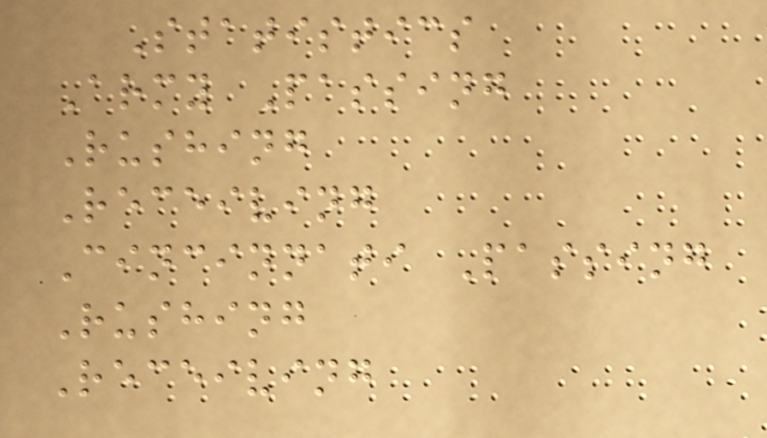Statistics
Army Passing
Rushing
Receiving
Cincinnati Passing
Rushing
Receiving
